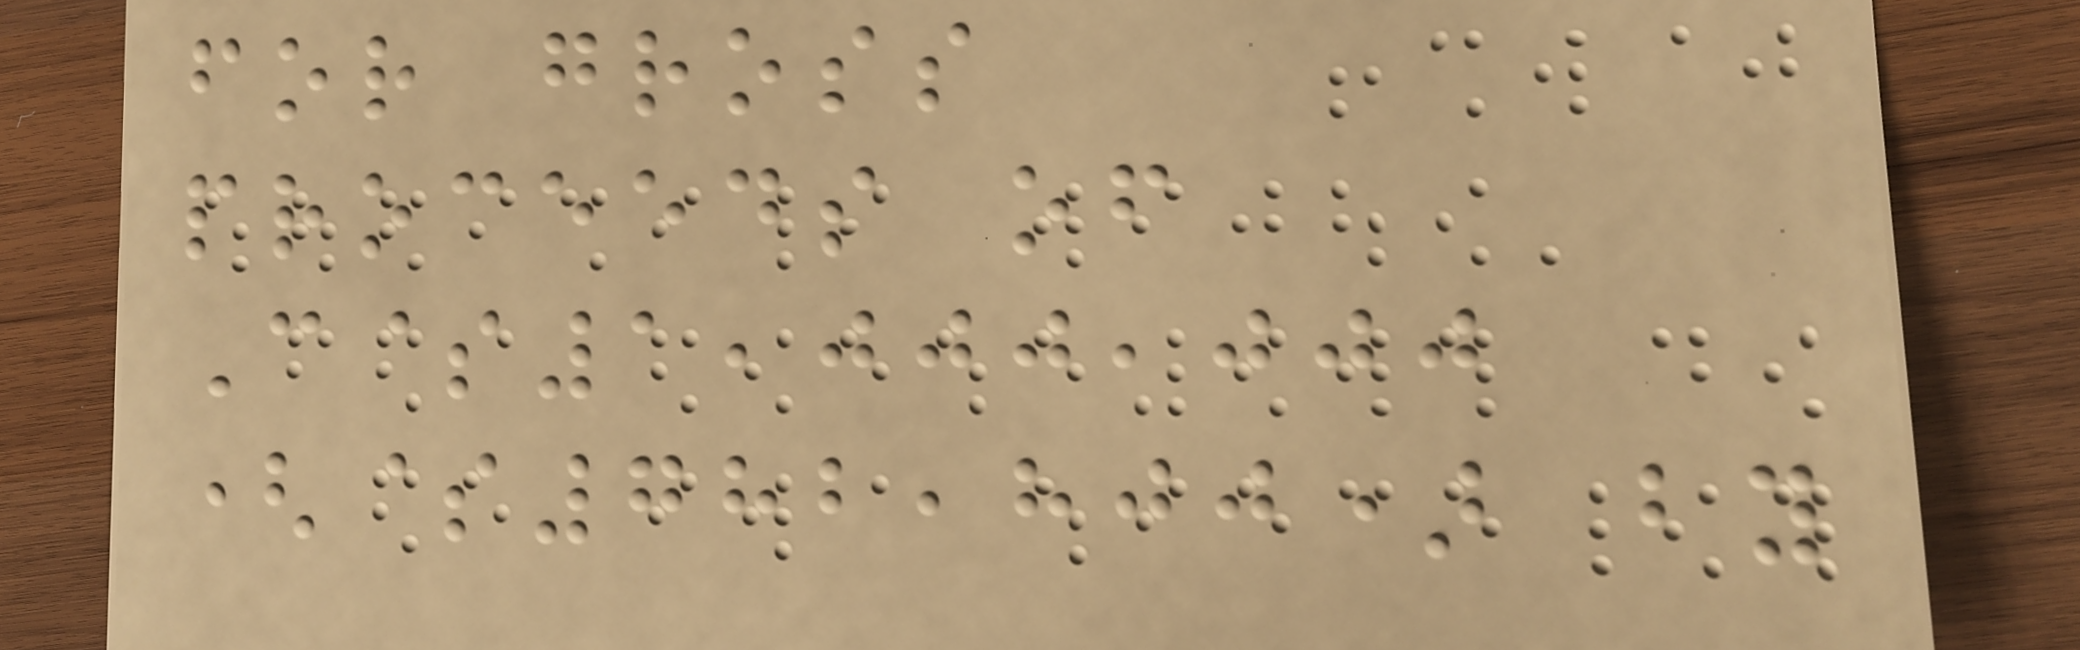for gross
proceeds of
C$1,000,000
($782,800) by
